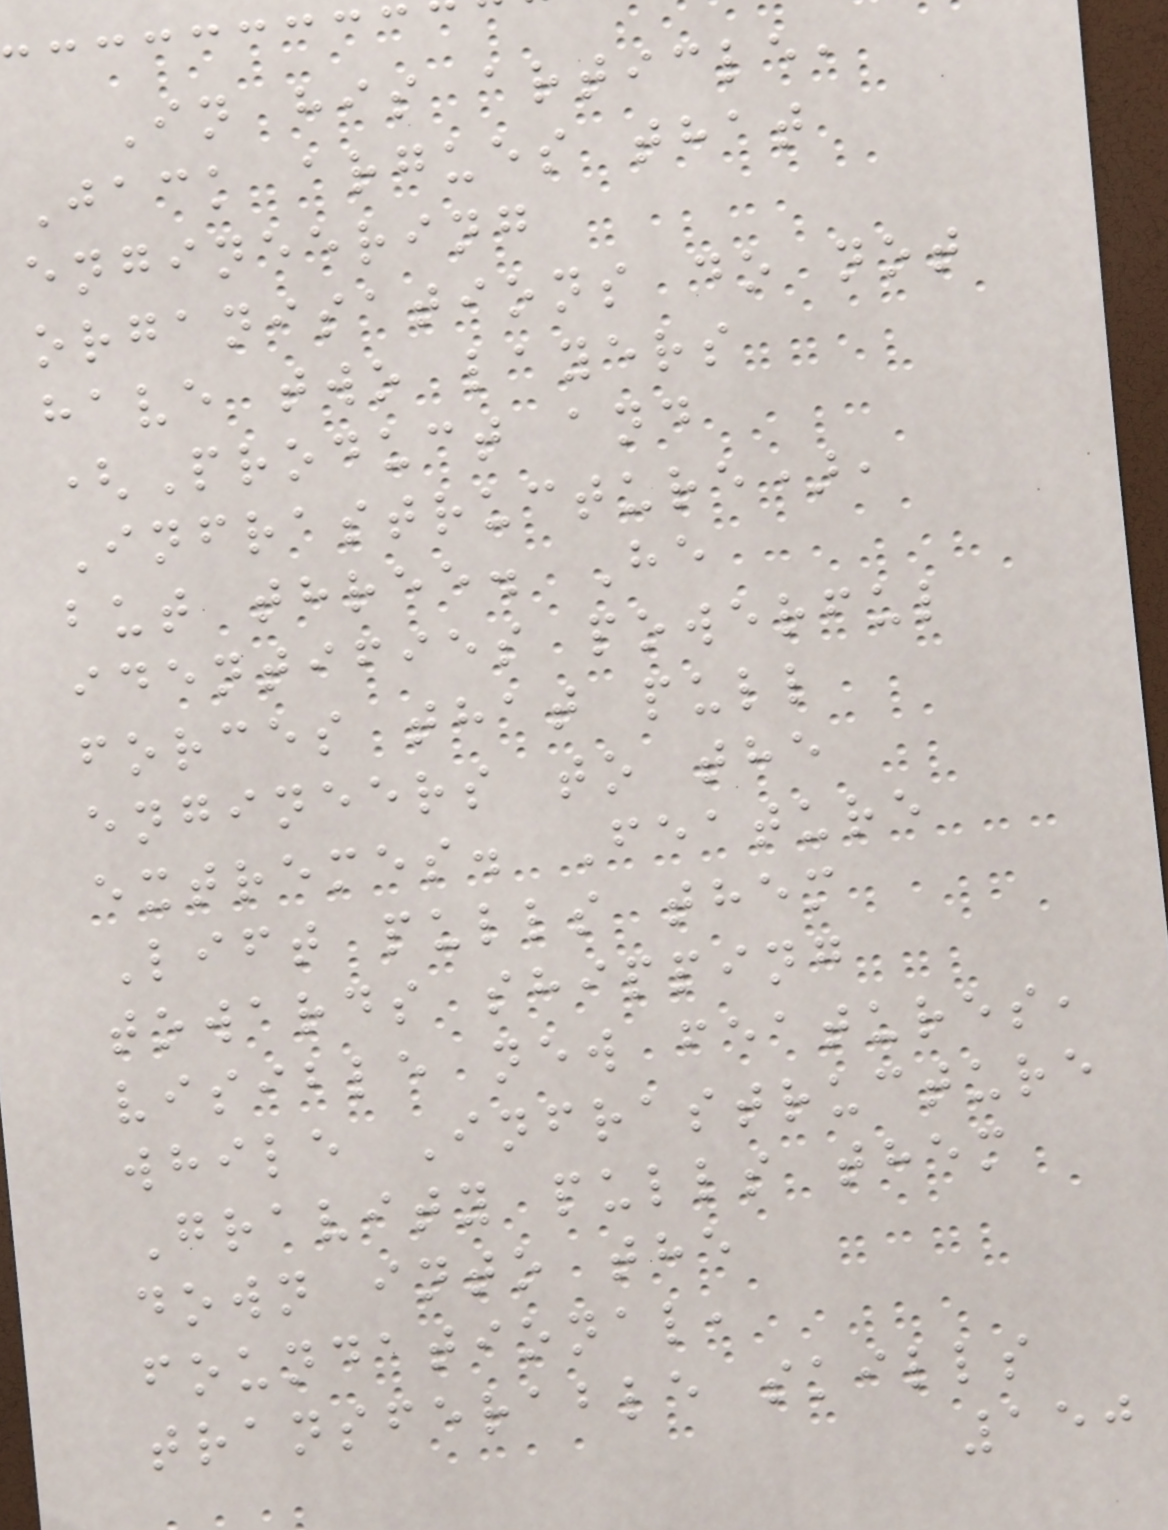In his article,
Jack argues that
engineering
organisations do not
have two layers
(Product and
Infrastructure),
but three. He
identifies powerful
forces that pull
engineers to the
extremes. Feature
Lift pulls them
towards shipping
visible new features,
while Infrastructure
Gravity pulls them
down into the
foundational,
transferable skills
150
